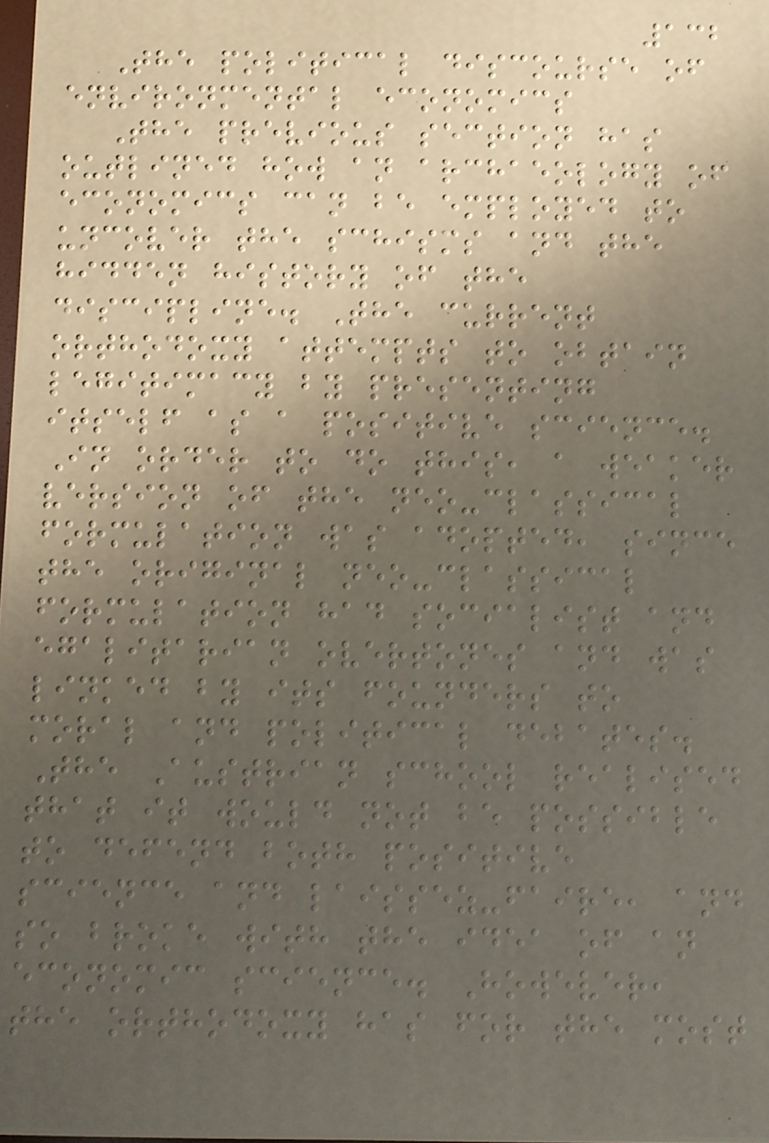132
The political discourse of
environmental economics
The previous section has
outlined how an archaeology of
economics can be employed to
uncover the schisms and the
hidden history of the
discipline. The current
orthodoxy attempts to obtain
legitimacy by presenting
itself as a positive science.
In order to do this, a weaker
version of the neo-classical
formulation was adopted, since
the original neo-classical
formulation had socialist and
egalitarian overtones and was
linked by its founders to
moral and political debates.
The Austrian school realised
that it would not be possible
to defend both positive
science and laissez-faire, and
so broke with the idea of an
economic science. However,
the orthodoxy has for the most
